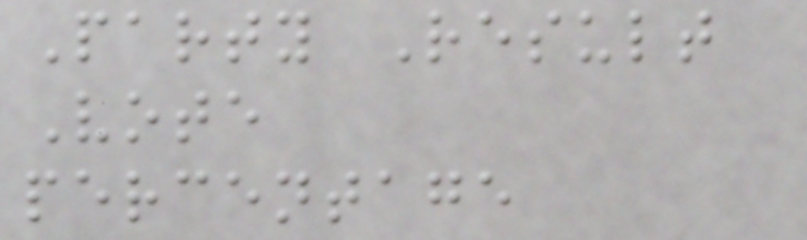Party Result
Vote
percentage
